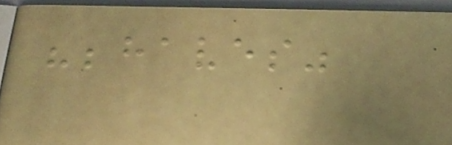"behaves"
